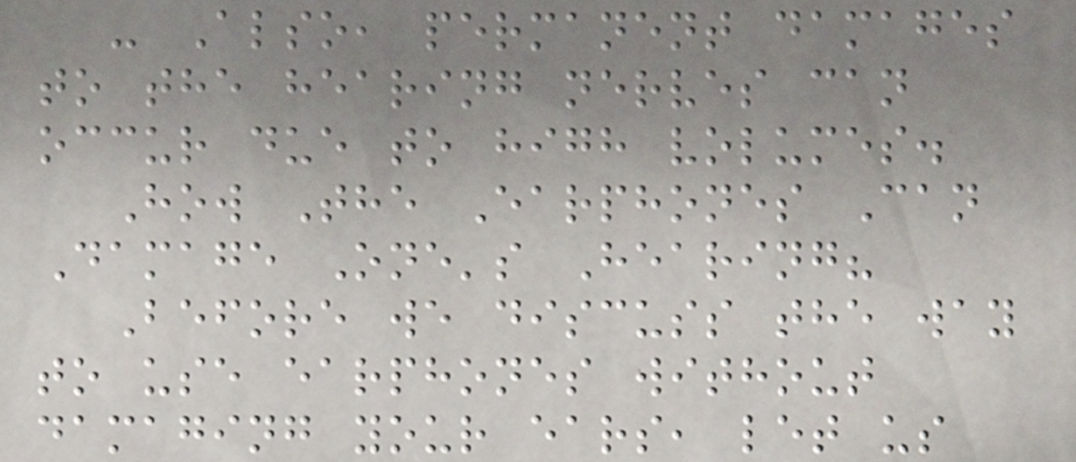- Also, permanent damages
to the hearing nerves can
occur due to high volumes.
How The Earphones Can
Damage One's Hearing?
Before we discuss the way
to use earphones without
damaging your ears, let us
